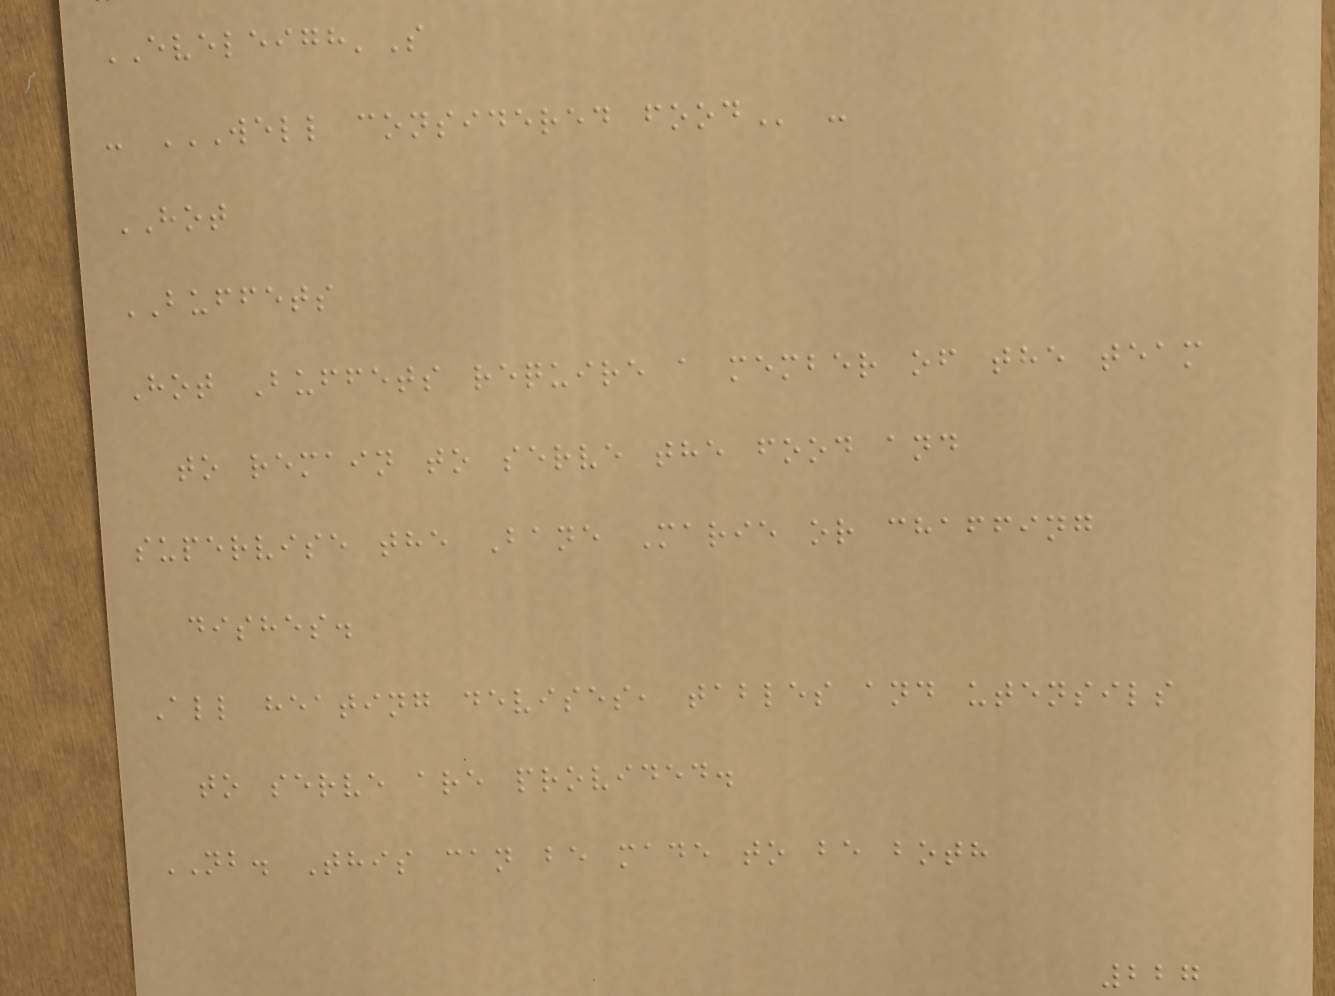EVELEIGH'S
- WELL CONSIDERED FOOD -
HOT
BUFFETS
Hot Buffets require a member of the team
to remain to serve the food and
supervise the Bane Marie or chaffing
dishes.
All heating devises, tables and utensils
to serve are provided.
NB. This can be made to be both
227
